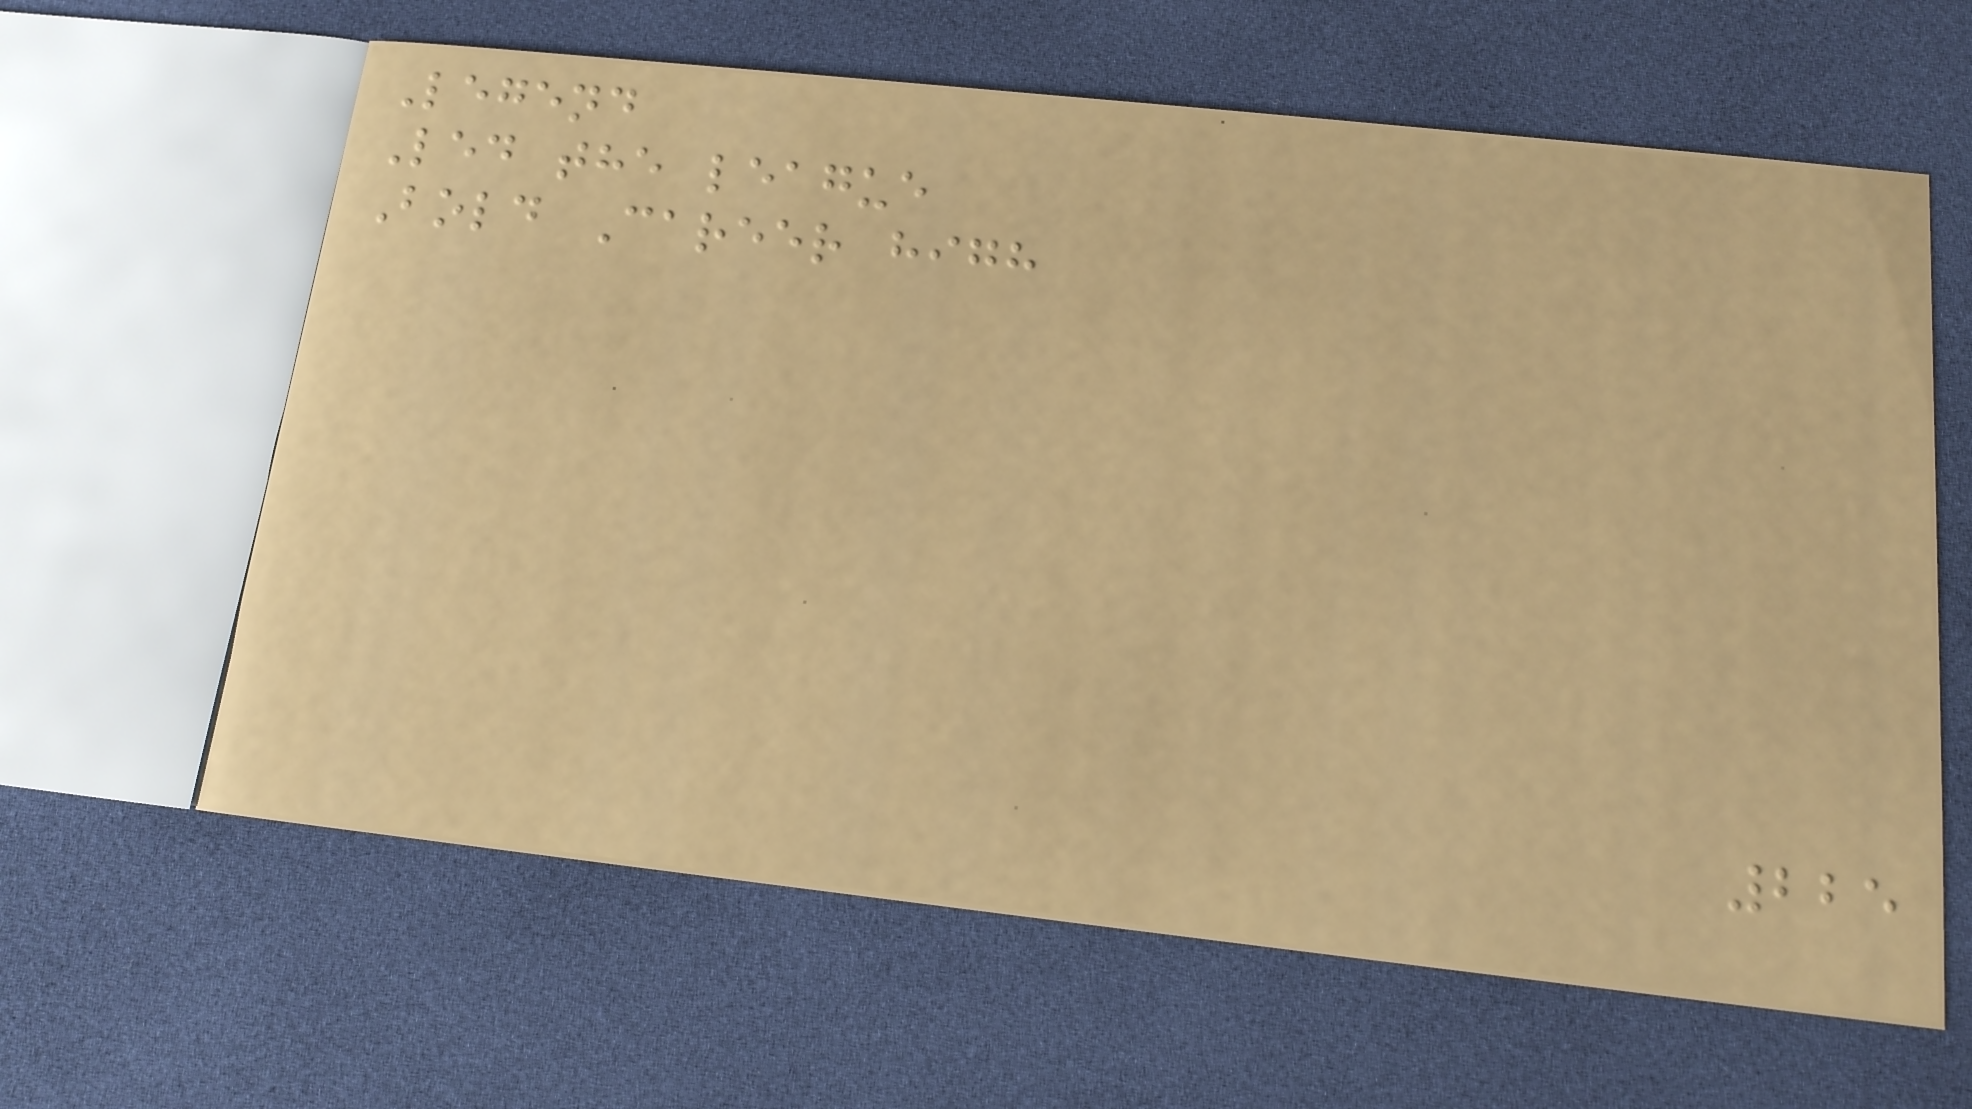Legend
Led the league
Bold Career high
225
